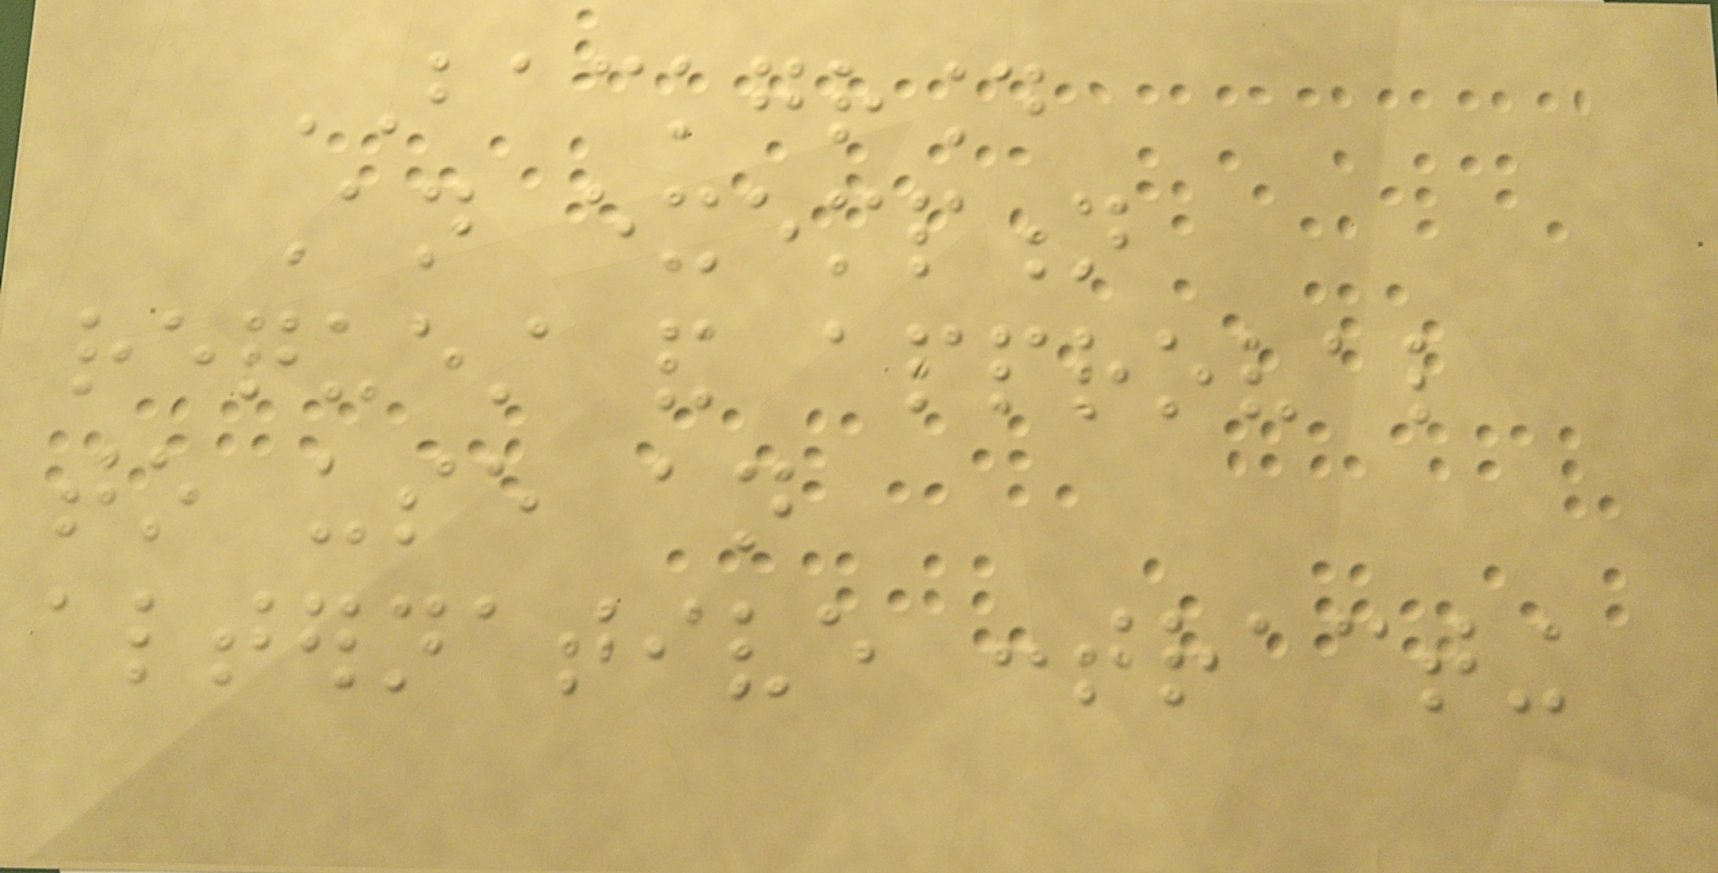BACKGROUND
An exemption
request and approval
to use an
alternative contracting
